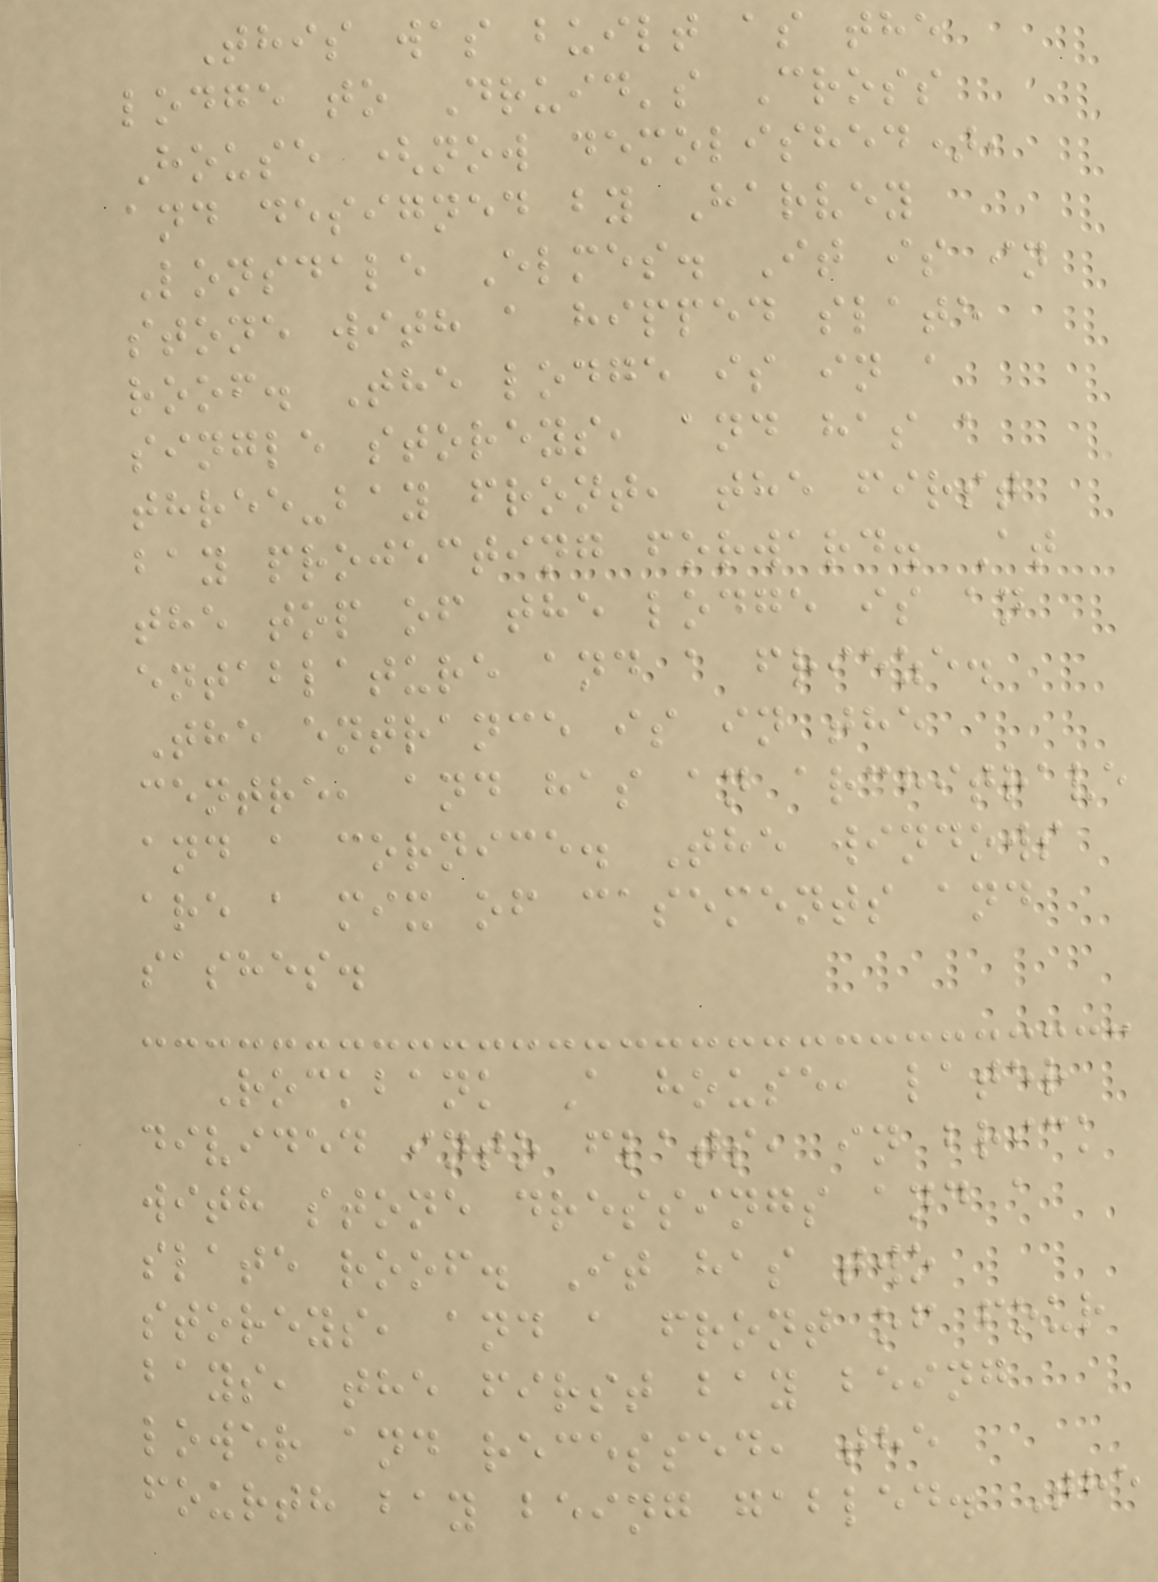This was built as the
lodge to Druid's Cross
House (now demolished),
and designed by Harvey
Lonsdale Elmes. It is in
stone with a hipped slate
roof. The lodge is in a
single storeys, and has a
three-bay front, the first
bay projecting forward. At
the top of the lodge is an
entablature and a frieze.
The entrance is in the
centre, and has an architrave
and a cornice. The windows
are a mix of casements and
sashes.
Rockbank A house, later
divided into flats, in brick
with stone dressings and a
slate roof. It has two
storeys, and a front of four
bays, the first bay being
lower and recessed, the
fourth bay being gabled. The
